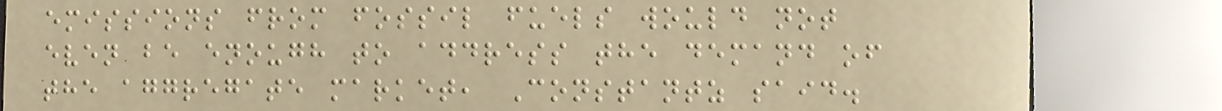emissions from fossil fuels would not
even be enough to address the demand of
the aggregate market, Constantz said.
